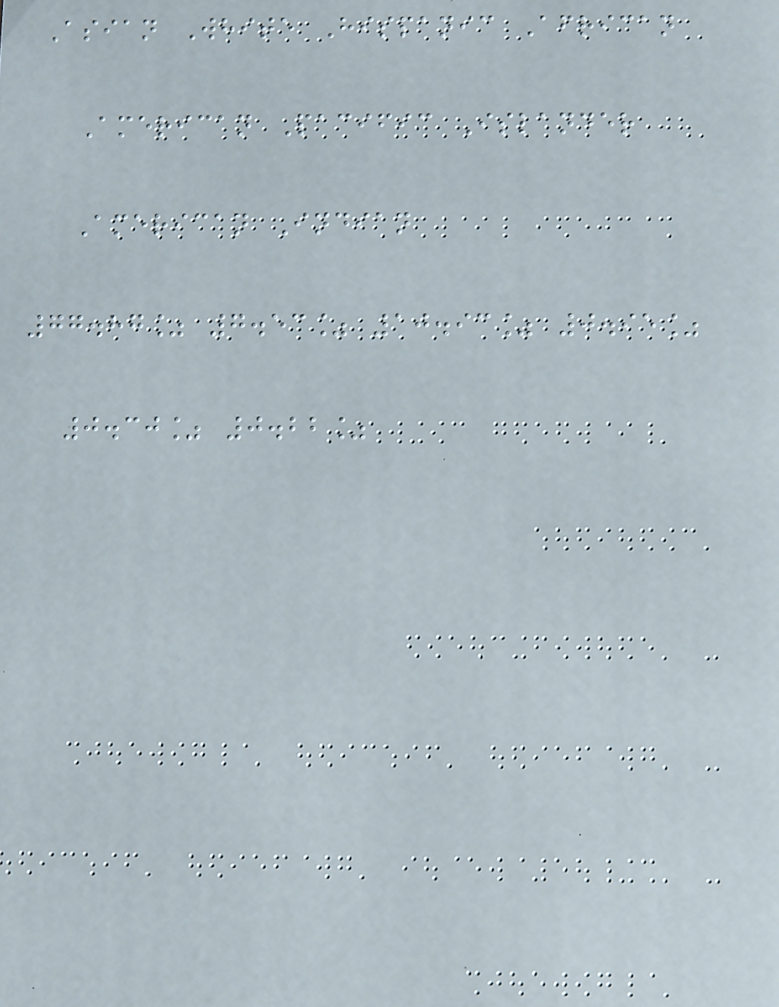Asian White Hispanic African
American Pacific Islander
American Indian
77.87% 7.53% 10.93% 0.95%
0.30% 0.22%
